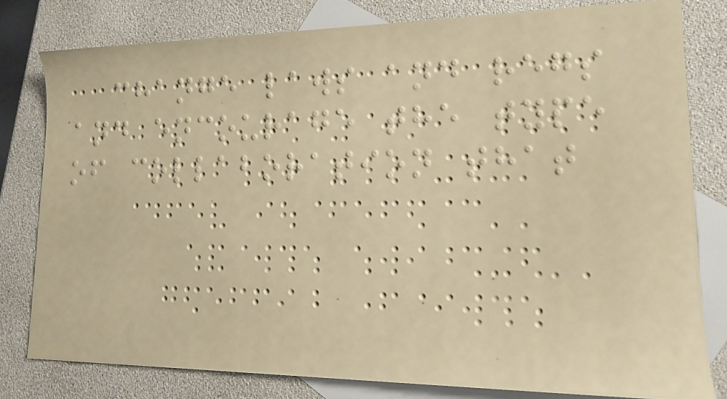change laws and regs
and encourage the type
of collaboration that
